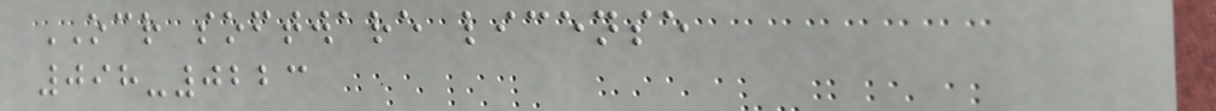OCR software license
098-0223
